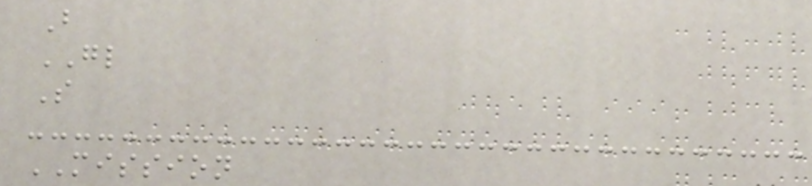B
GL
S
MISSION
